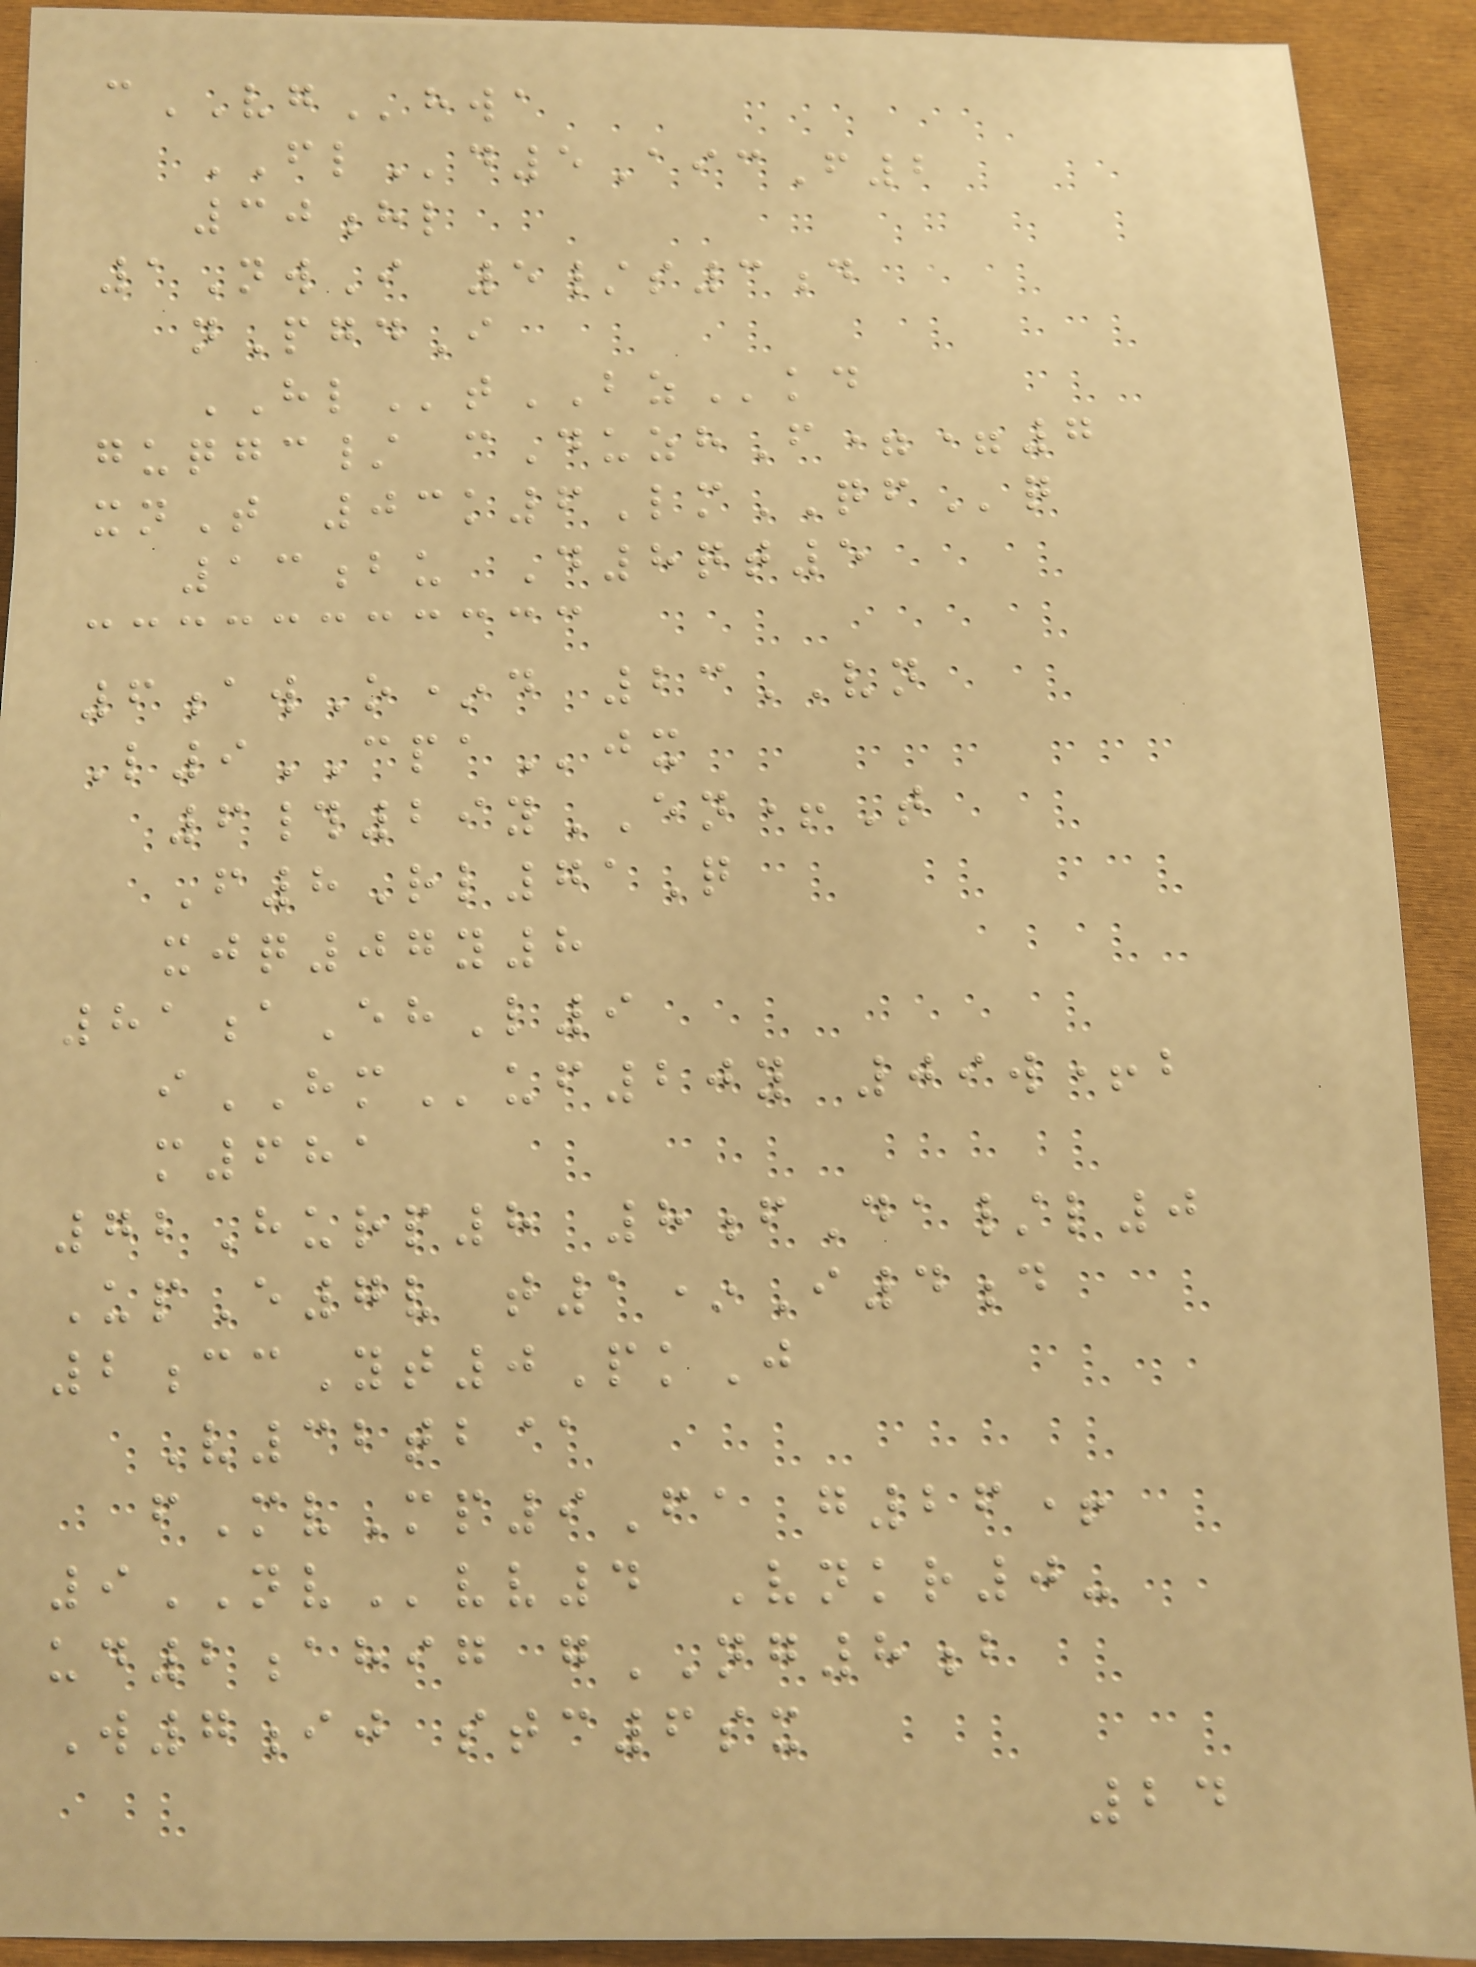cVGhwa
FLd5AicF2
30hl
1NwI 5/s3d
nPgdI
HLtBZkd
guqgc/ cDuzhF==7
xnT 03k6LmQFq
13bu D8qt5
6awO*d 23VN
L9CPAjx
6#29yEN+T
F8Rl71Q
xjq07y8
81aEhL9
iHMuf20y 09w+b
m681
72Hurp8 8fDa/l0
UpE7v t1*I4d
2ccYt0PkJ
V32tb@
fMvMp9Fa g26+
9NVvv4 Vnkr0-
ud2ahig gNG8b
W7ij stc6sx
24
